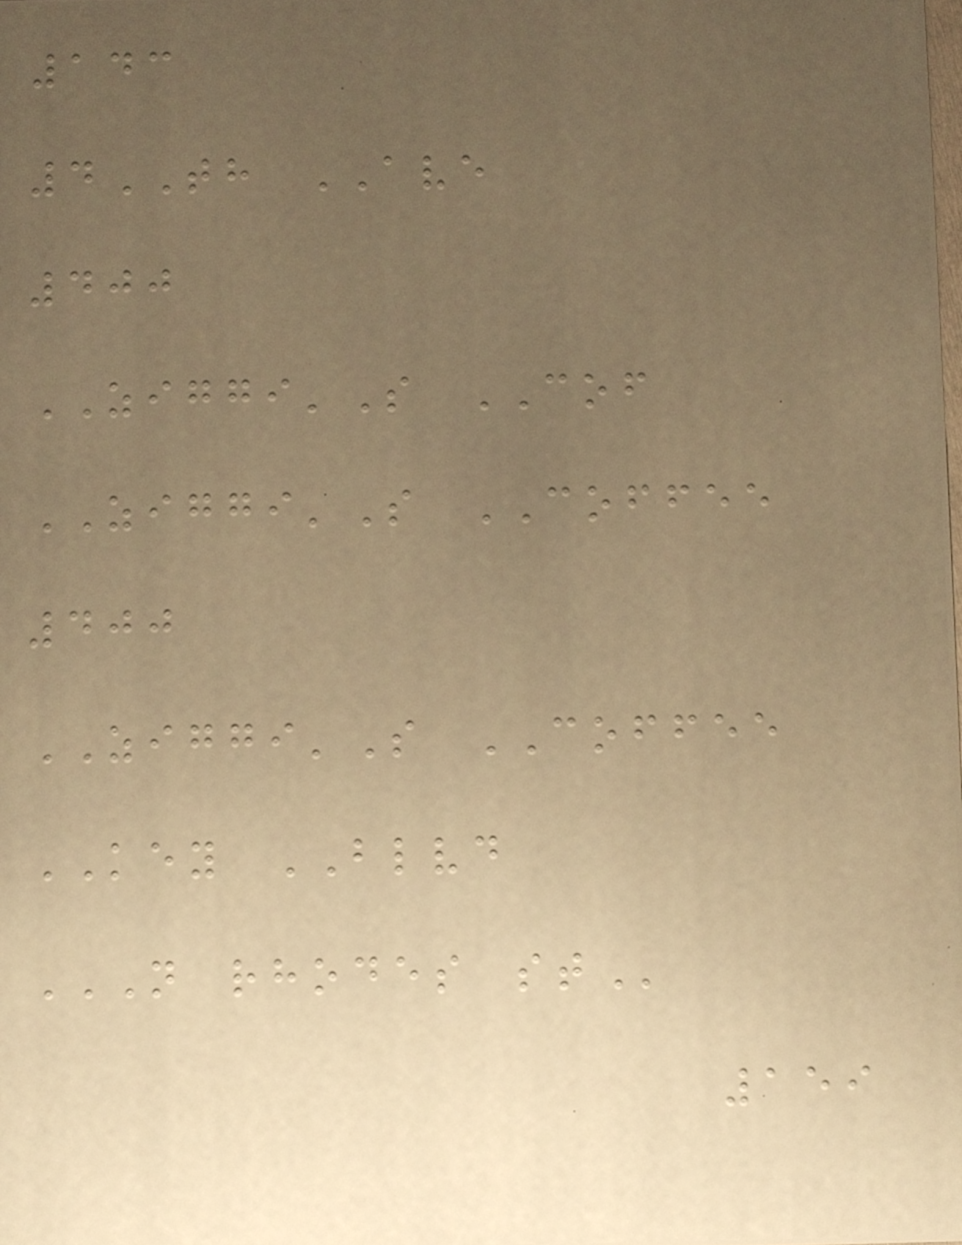143
4TH AVE
400
ZIGGI'S COF
ZIGGI'S COFFEE
400
ZIGGI'S COFFEE
KEY BLVD
N RHODES ST
159
